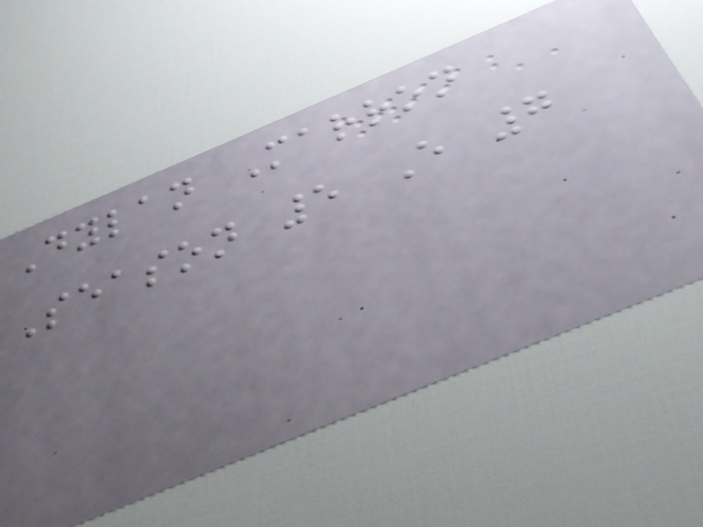Dylan Marron
Season 5 E 7
